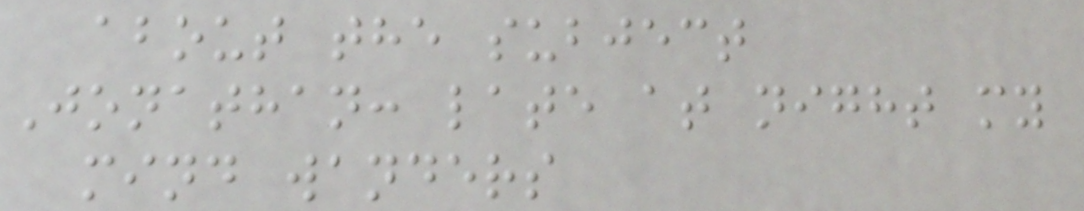about the subject
Jonathan: late at night my
mind wanders
